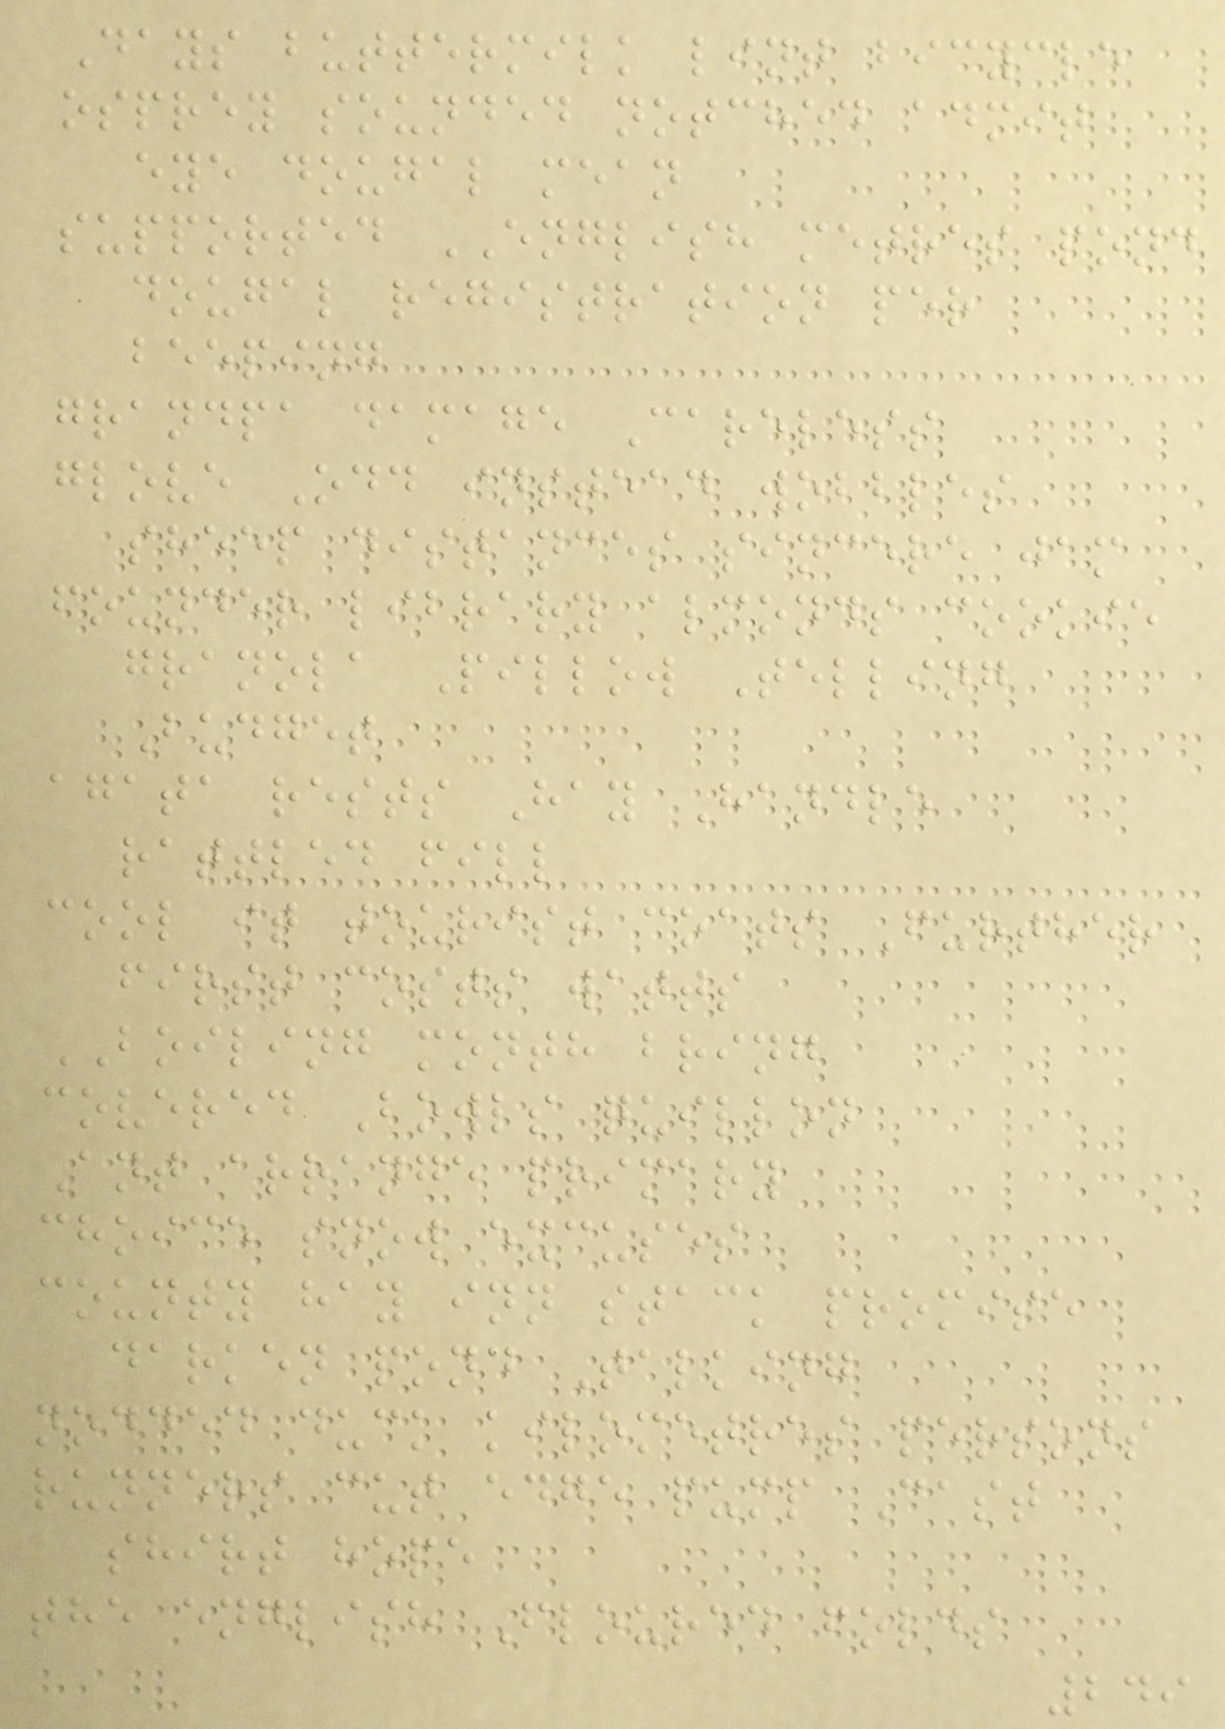Days buttermilk lint bicycle
osprey sounded notched admit
eye dougal mean
supported ENGLISH metres pond
dougal registration per
beeping
grandpa damage Careless
glove Odd instead wobbles
sheep distances sincere jam
founder library almonds cookie
granola Pillow Telling
Budget
agata rests Hay Handle
rattled fill
cool it tourist coats Further
first costs watts
BOILING month bring
covered Bowls quillon
Ant arrange primary
choice snow excuses
county hay inn stack promise
darken pond Talking
nodded duck kilometres persons
runners cut edge pump Cast
shirt hope
the english Floured folds
249
